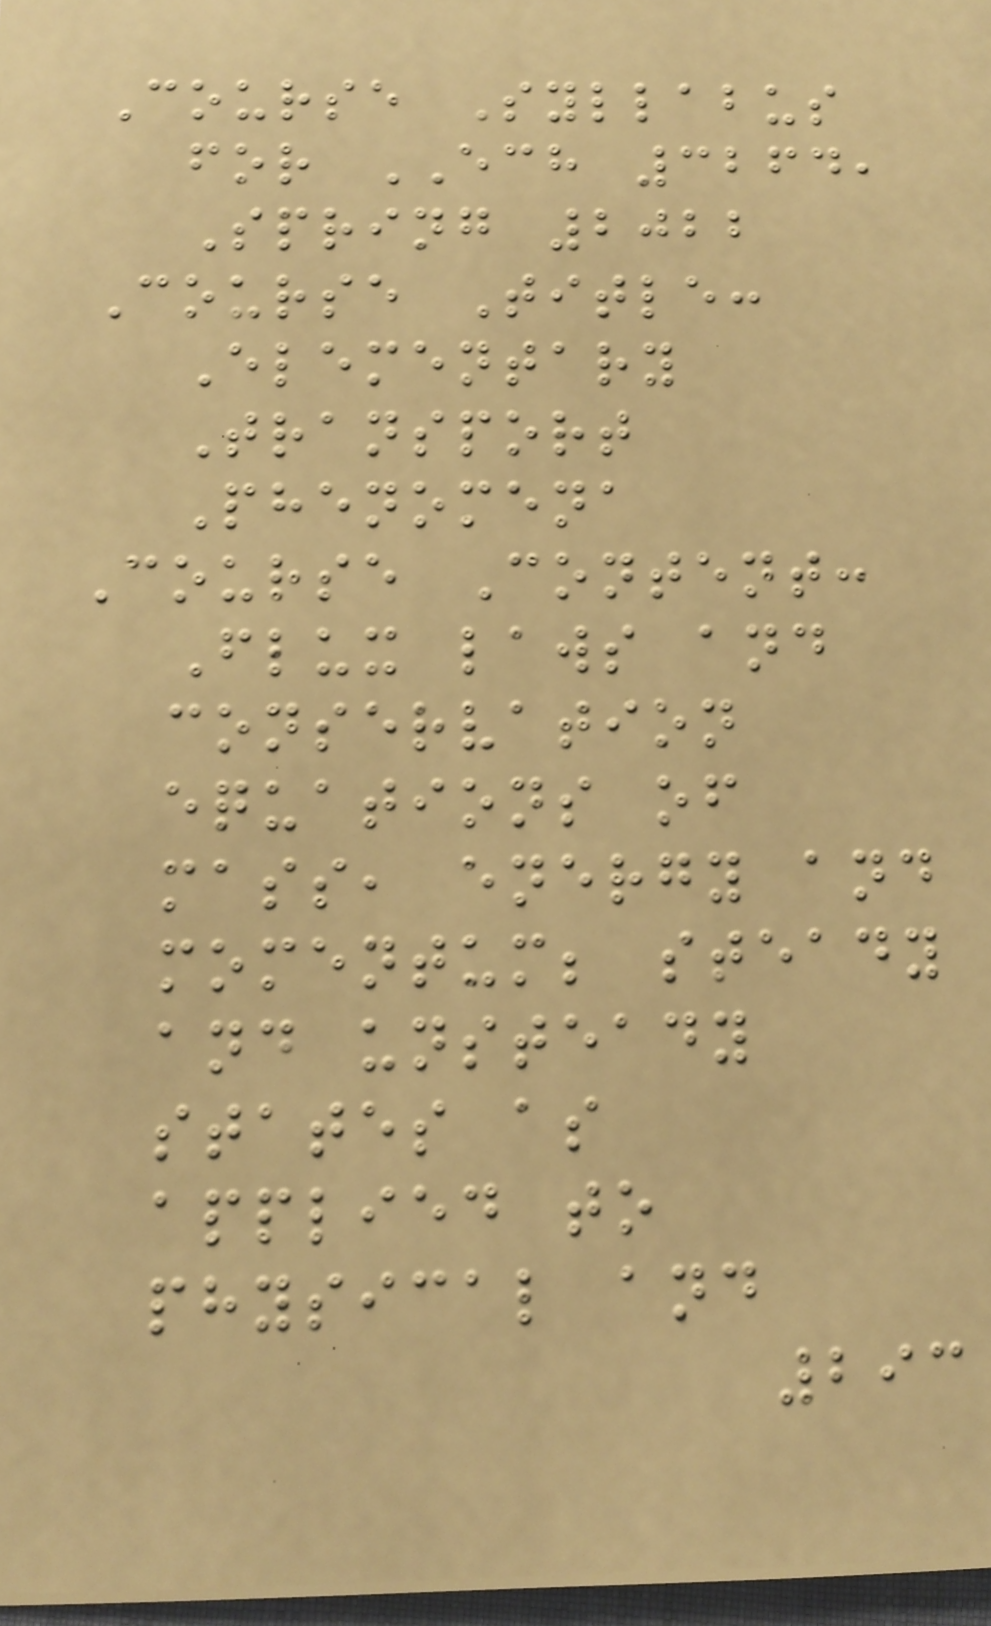Course Syllabus
for ECH 3264,
Spring 2022
Course Title:
Elementary
Transport
Phenomena
Course Content:
Flux laws and
conservation
equations of
mass, energy and
momentum; steady
and unsteady
states as
applied to
physical and
293
